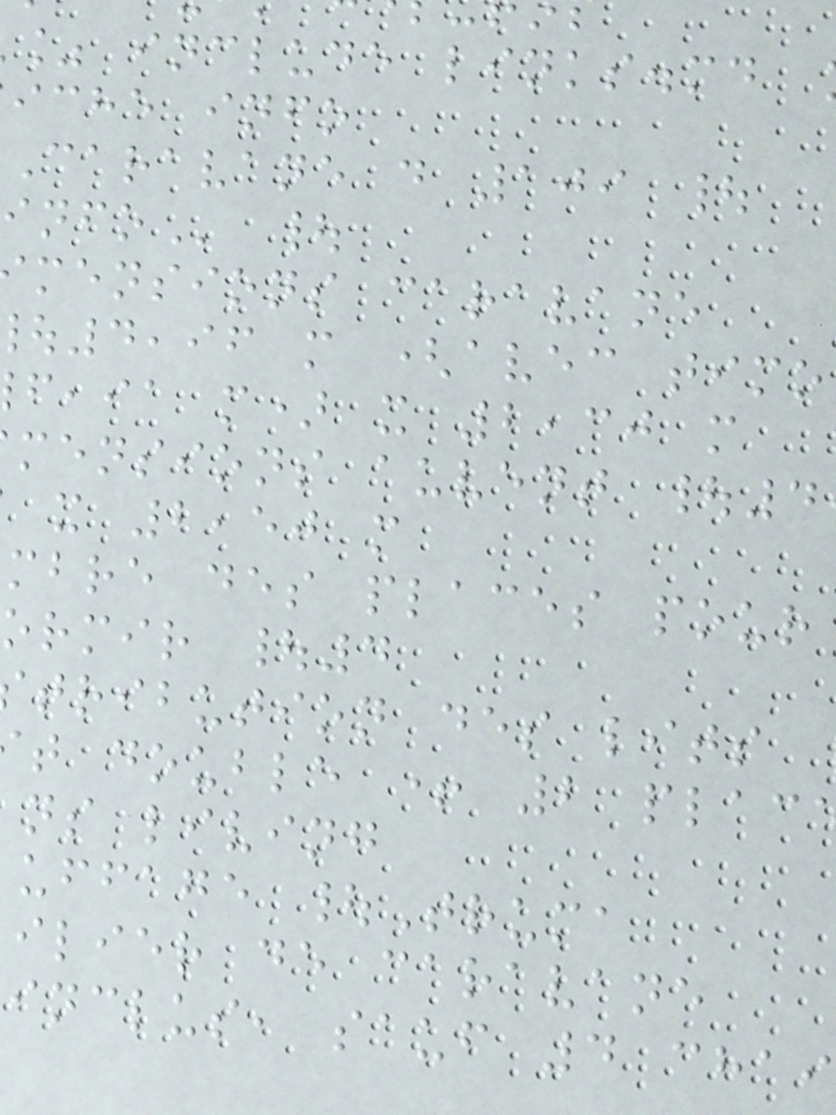% include links.md
iche info
caravane d 109 |
mensions caravane
4,96 m (avec timo
,ia m) x 2,30 m
mensions auvent |4
x 2,50 m
mbre des places pour
ormir |4
tribution des lits
t double + 2 plac
ns living
uffage |Truma
ilier de caravane
inclus, sauf 4 chai
